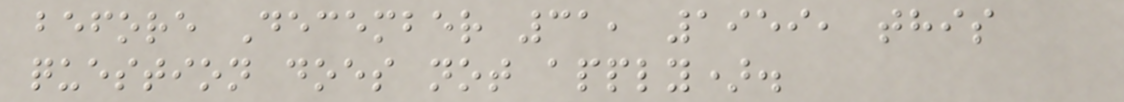before December 31, 1959, this
question does not apply).
